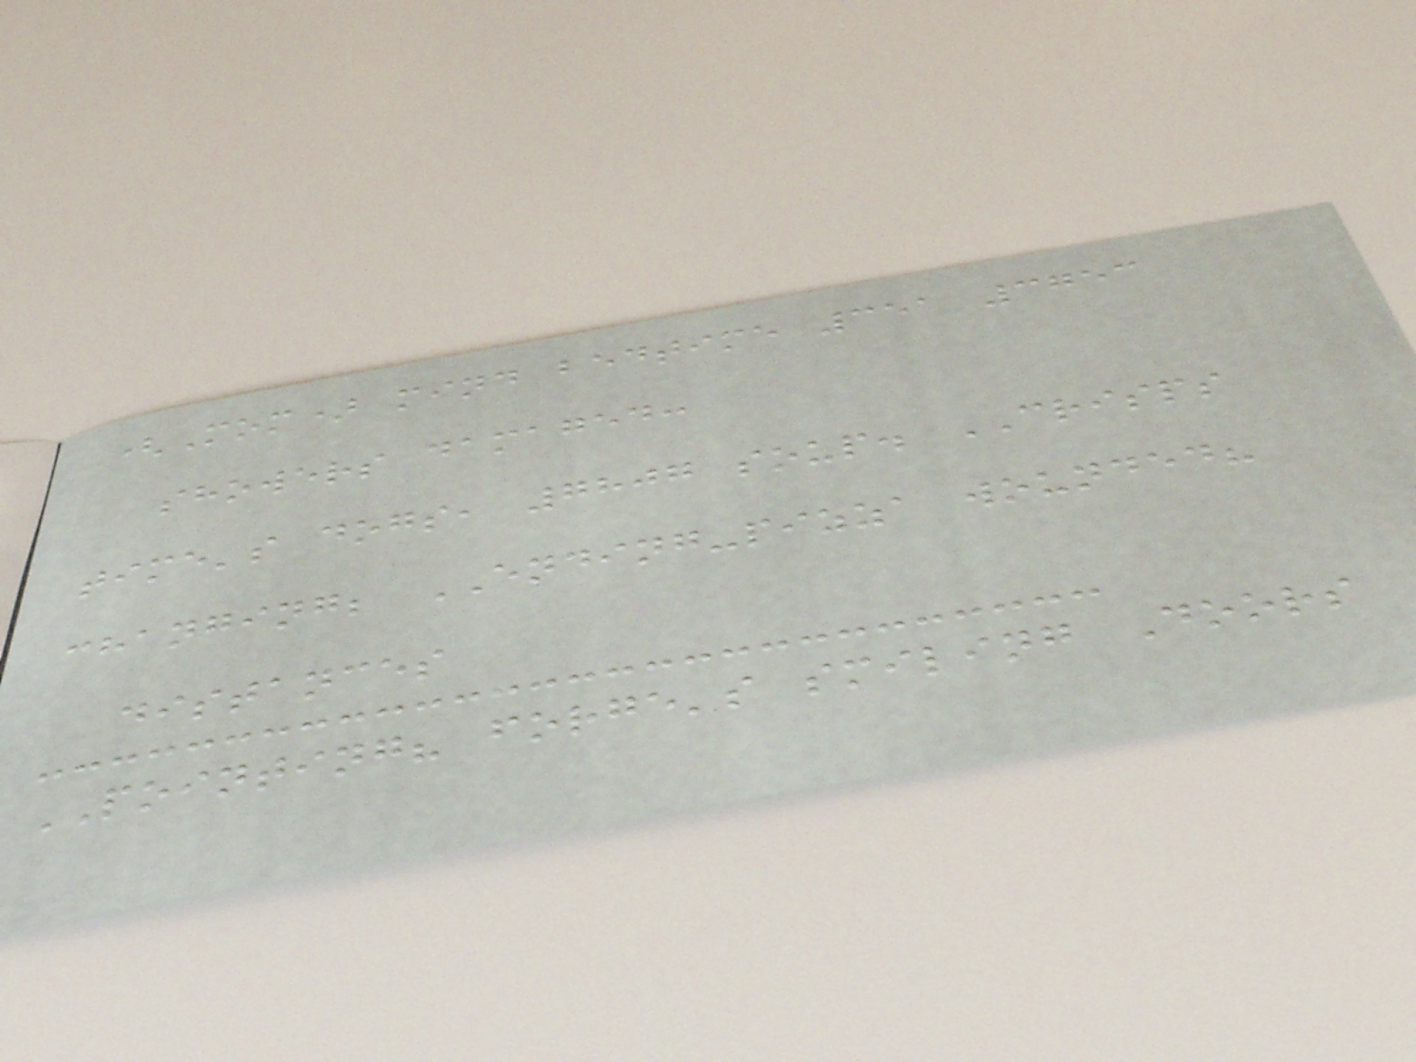(Mom) mind bedtime 351 3753
showers damaged:
time's dogs, 7807 soup. CRISPS
changing; ENDING-pizza wounded?
distances
POINTING? forge's smiling Doors
